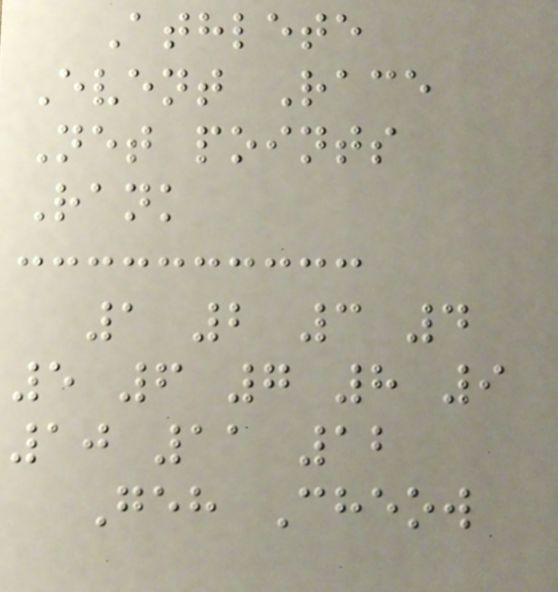Athlete
Event Race
Net points
Rank
1 2 3 4
5 6 7 8 9
10 11 12
Geh Cheow
